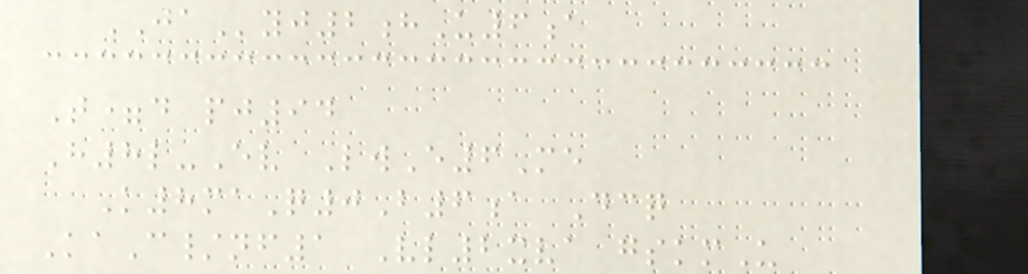JAyj2hU6a
T=d pj94
H8l-Ev LwE6Me
K8maQ0B6a Dcq
KaC/nf1 Vl2xva gskmU
